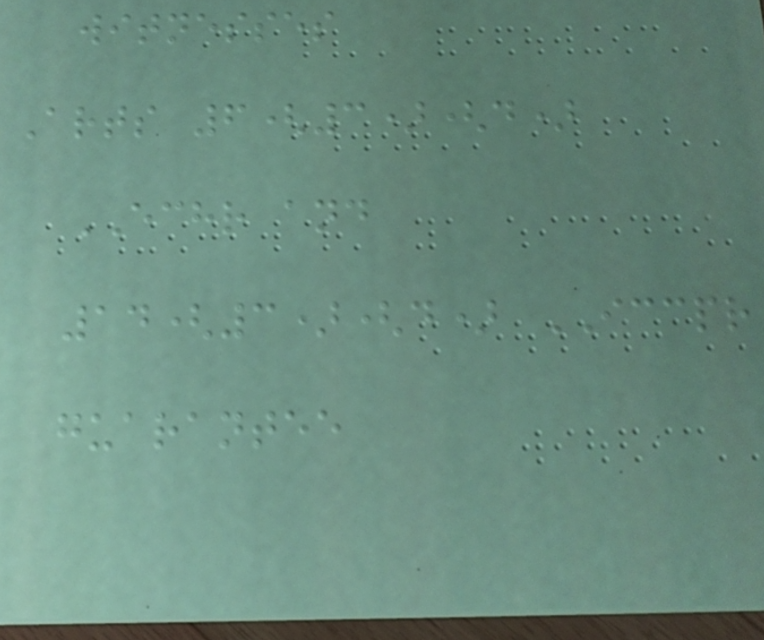witnesses
Arts 6(3)(d)
ECHR and
14(3)(d) ICCPR
guarantee
